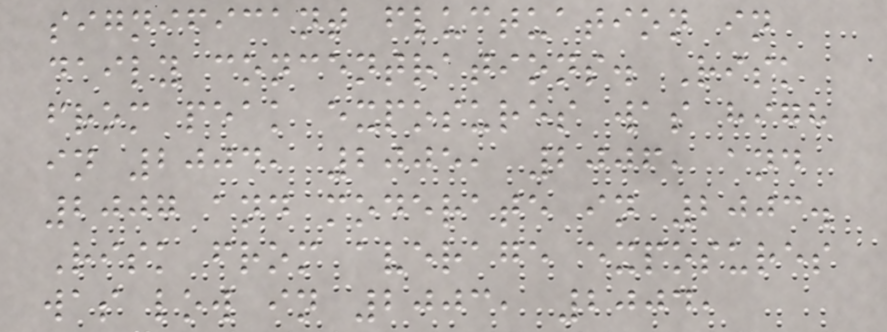significant fluctuation in
daily concentrations. Risk
from peak exposures was high
in 2004, 2005, 2006, and
2007 and moderate in 2003.
Risk from average exposures
was low in 2003, 2004,
